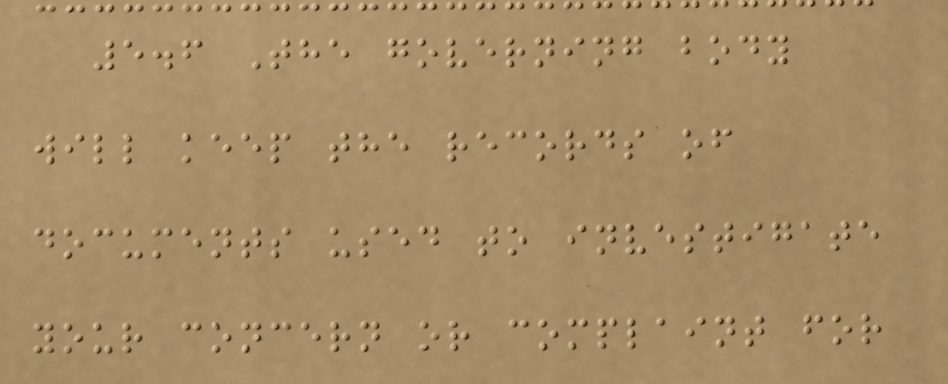5.6 The governing body
will keep the records of
documents used to investigate
your concern or complaint for
